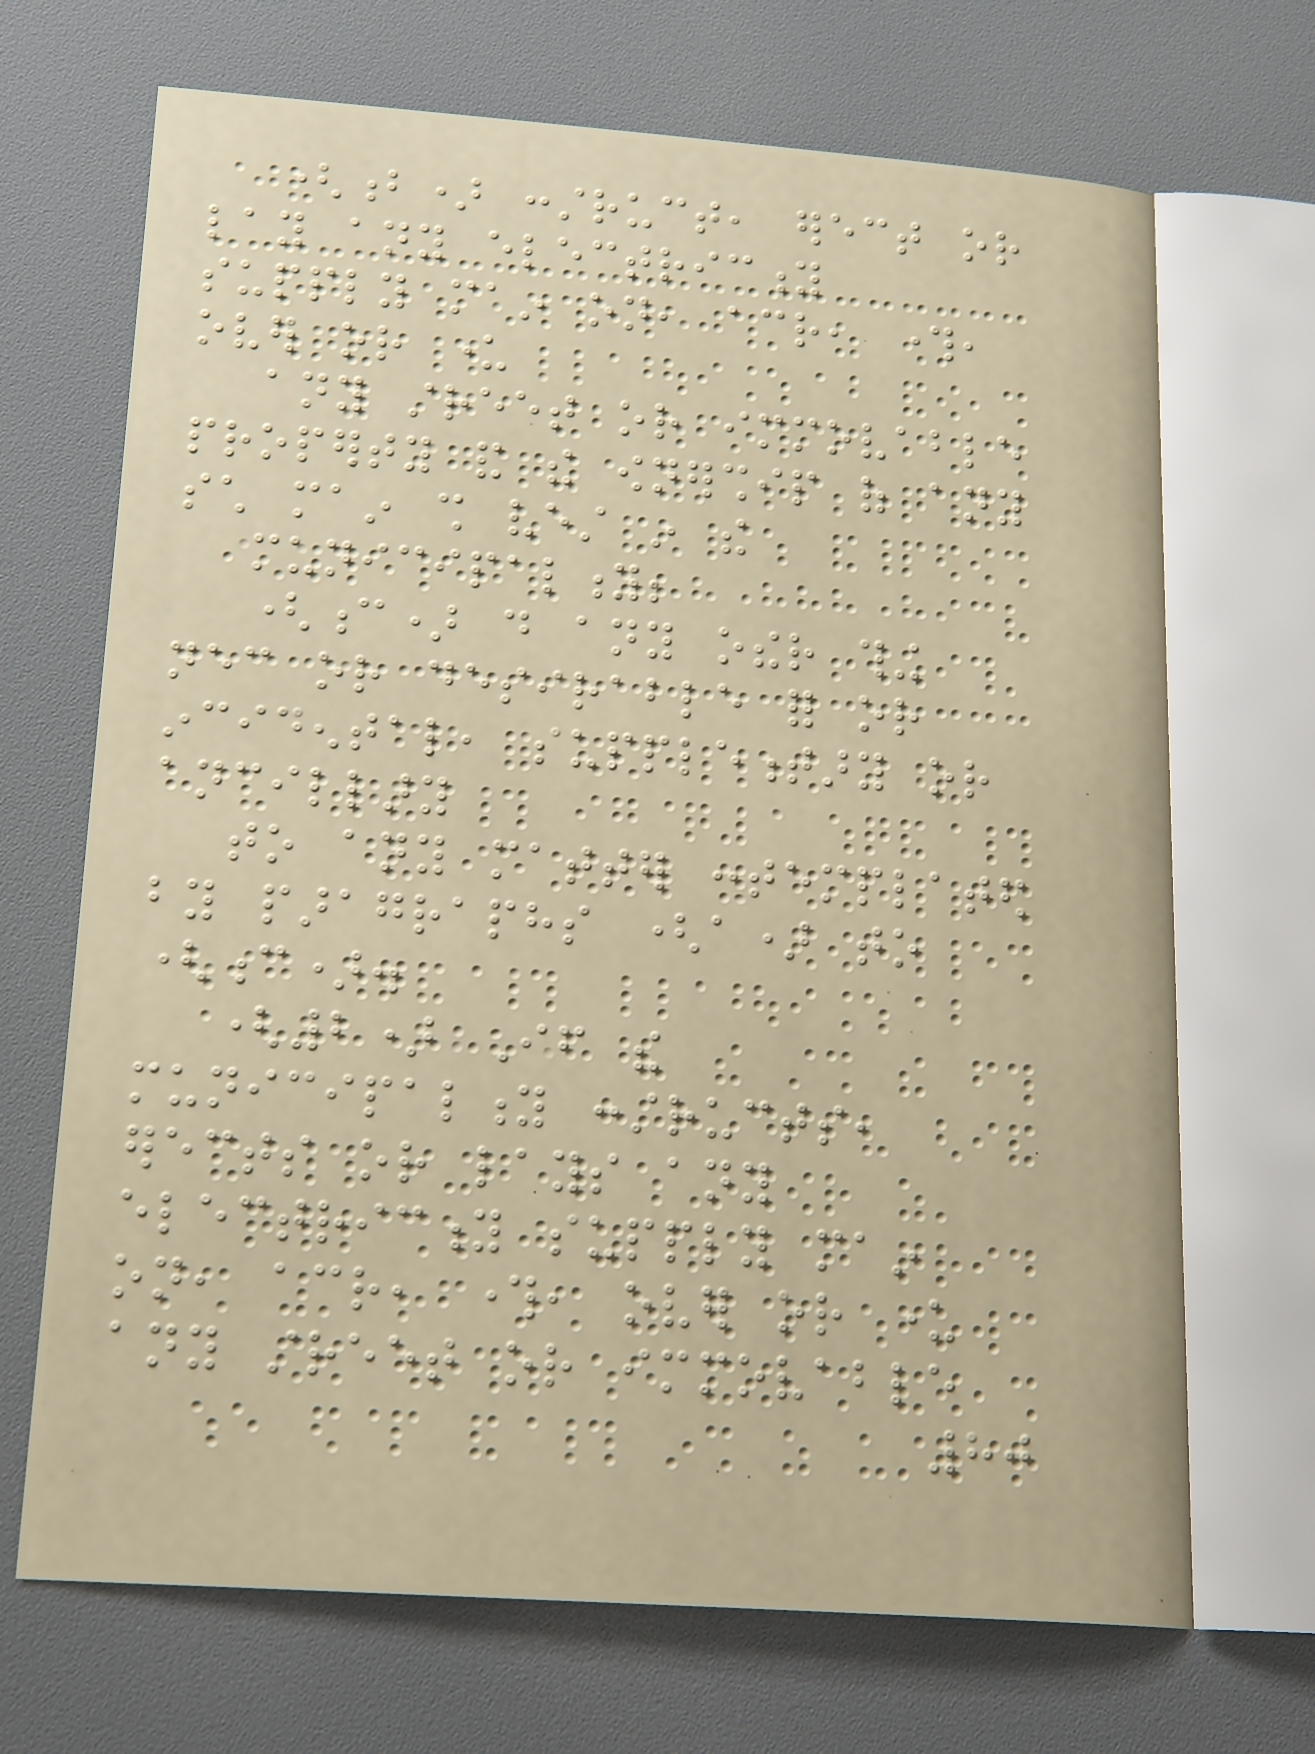(b) construct, erect or
lay any electricity
supply main on, across, through,
over or under
any street or immovable
property and the ownership of any
such main shall vest in the
municipality;
(c) do any other thing
necessary or desirable for or
incidental, supplementary or
ancillary
to any matter contemplated
by paragraphs (a) to
(c).
(2) If the
municipality constructs,
erects or lays any
electricity supply main
on, across, through, over or under
any street or immovable
80
